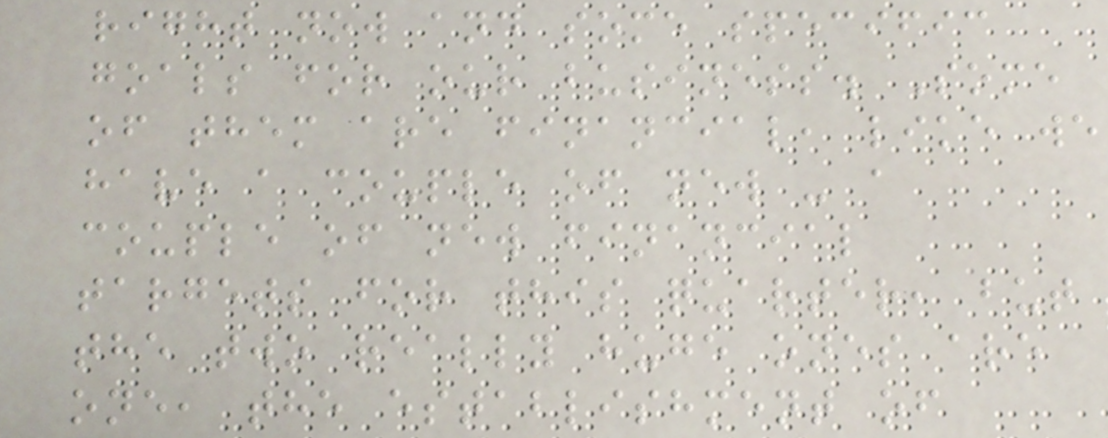right now and some specific
goals for our business. Some
of them are financial, like we
have a couple of new - a
couple of new financial
targets for this quarter, but
the two really huge ones are
one, the establishment of
